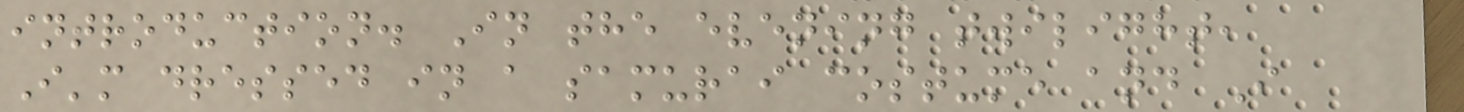introduction. In the evening twilight,
I'm dressed in a samurai costume and I
